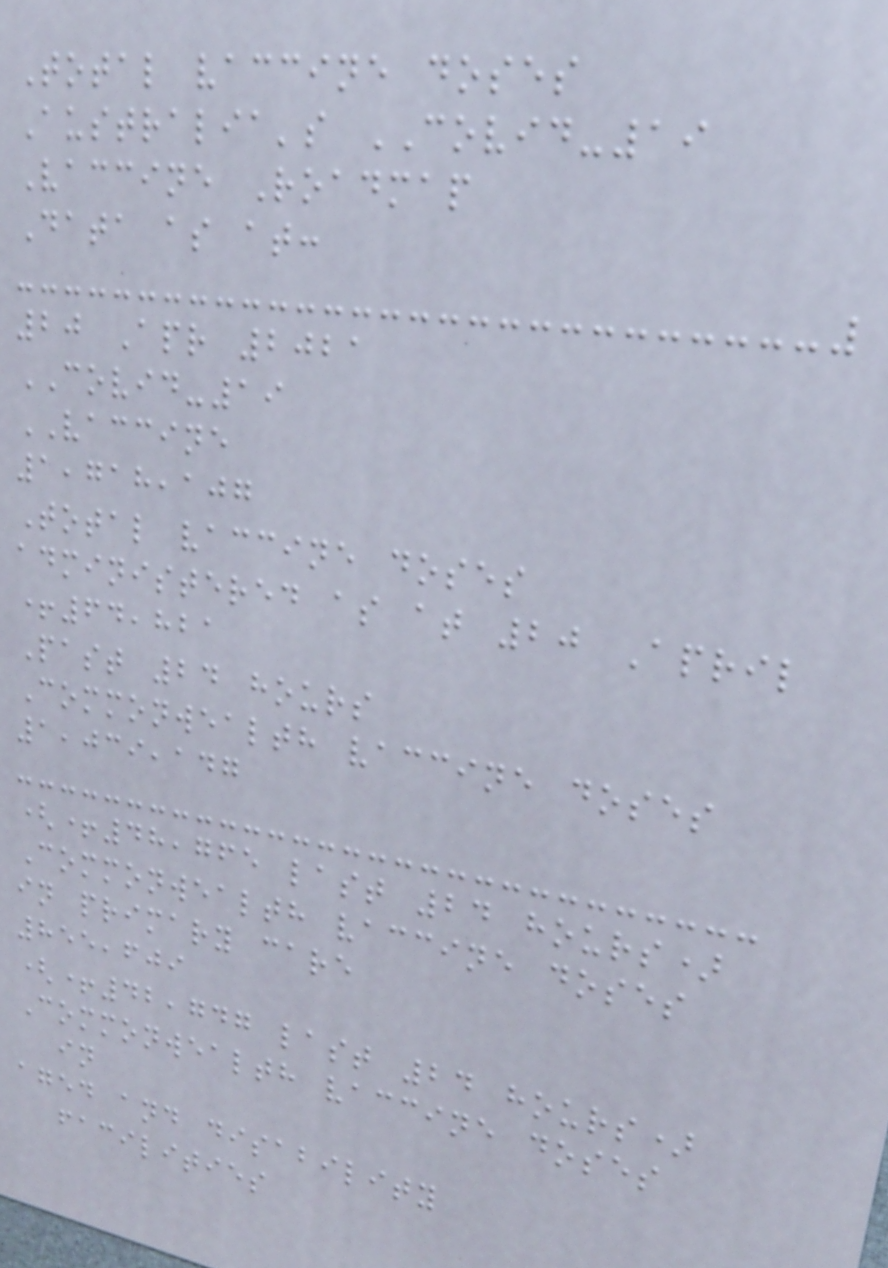Total vaccine doses
Australia's COVID-19
Vaccine Roadmap
Data as at:
20 Apr 2021
COVID-19
VACCINE
1,718,107
Total vaccine doses
administered as at 20 April
+64,821
Past 24 hours
Commonwealth vaccine doses
1,039,147
(+48,765 last 24 hours)
Commonwealth vaccine doses
in primary care
855,609
(+42,747 last 24 hours)
Commonwealth vaccine doses
in
aged and disability
facilities
